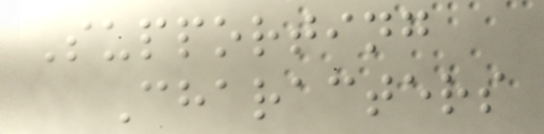Supporting
Characters
